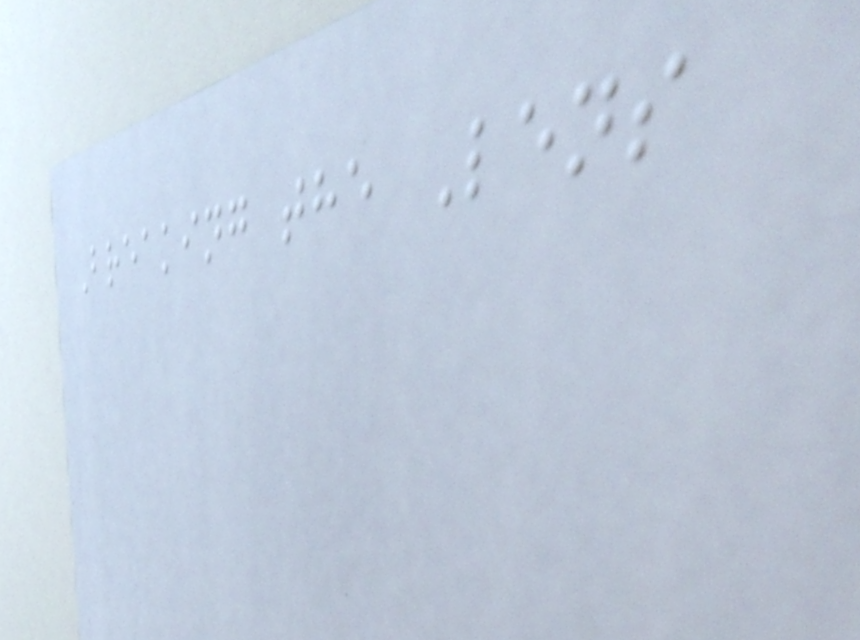Breaking the Lens
